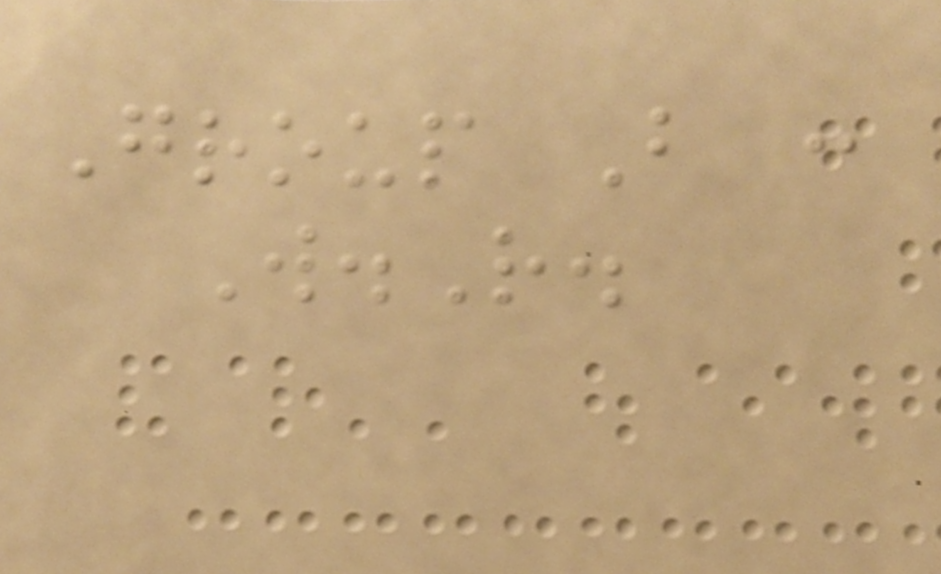Group B :
W.R.
